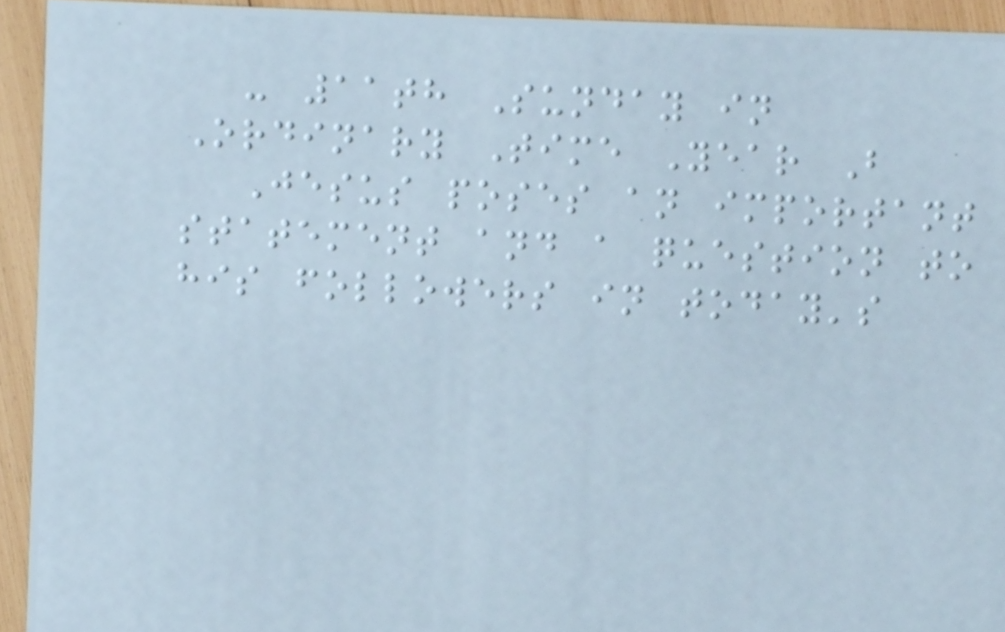- 11th Sunday in
Ordinary Time Year B
Jesus poses an important
statement and a question to
his followers in today's
